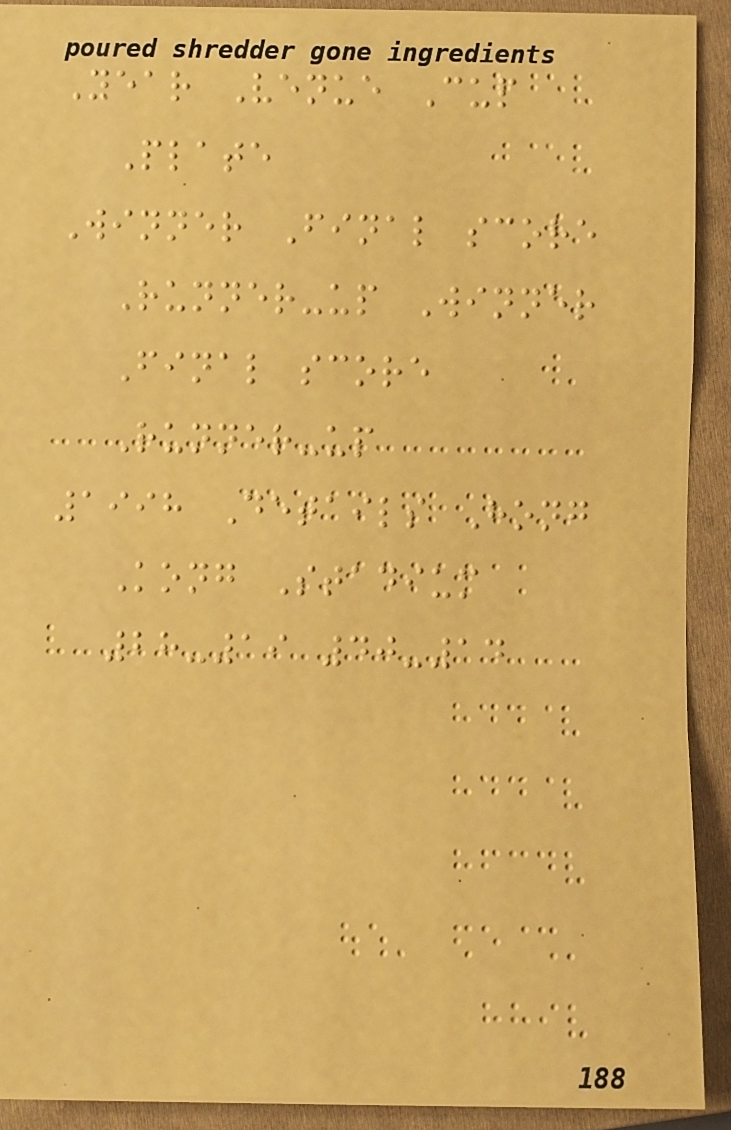Year Venue Cup
Plate
Winner Final score
Runner-up Winner
Final score
Runner-up
1998 Details Hong
Kong Stadium
28-19 40-14
